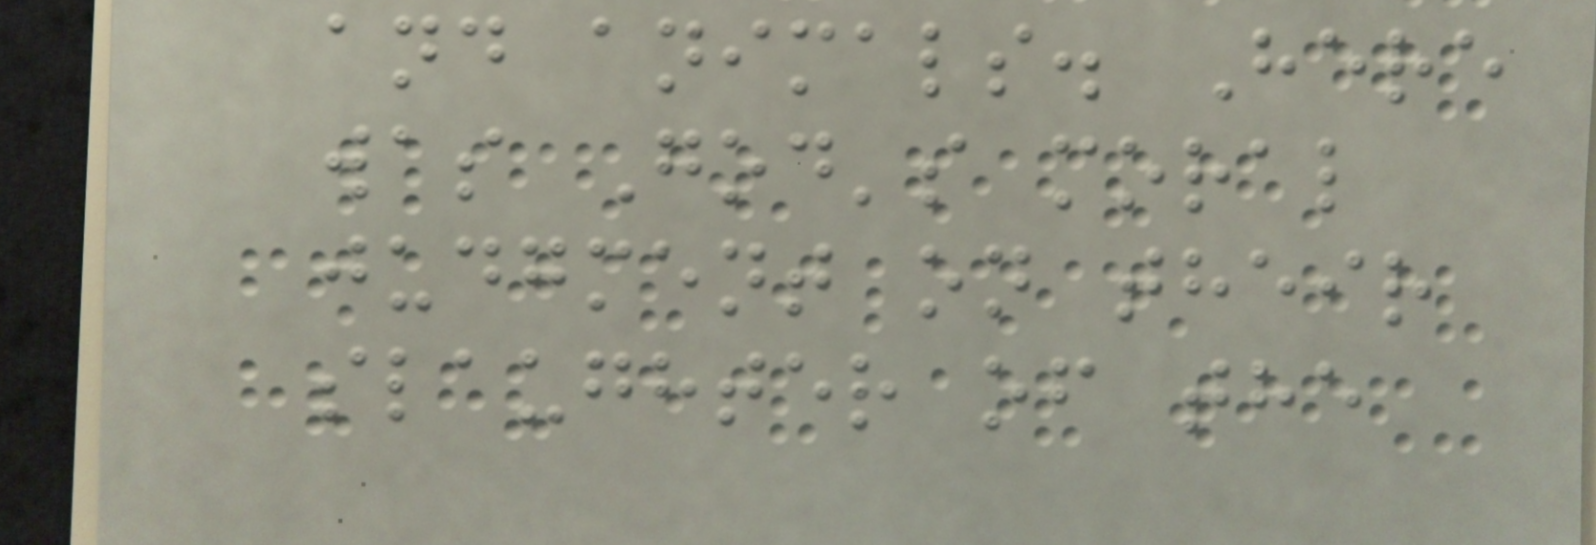and animals. Here
was God's moral
judgment on their
slaughter of the
